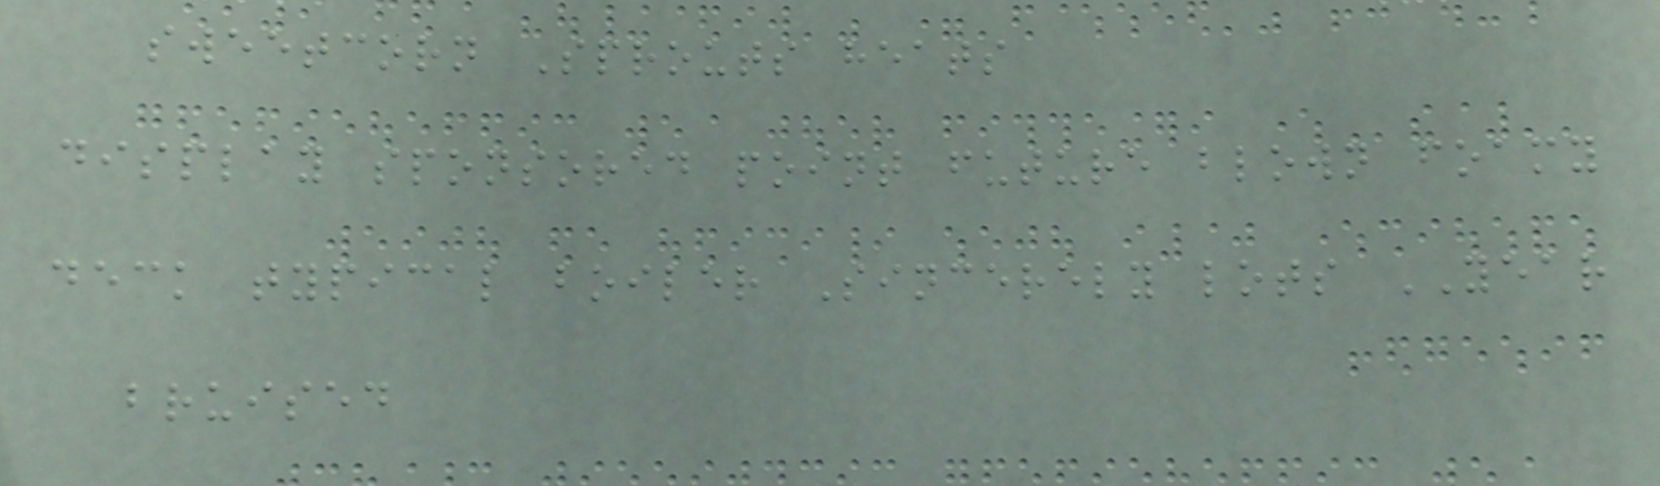sweetcorn Sprouts heats
display sponsored point future blown foamy
deck typical boiler Sincerely lots YEAR
bruised
